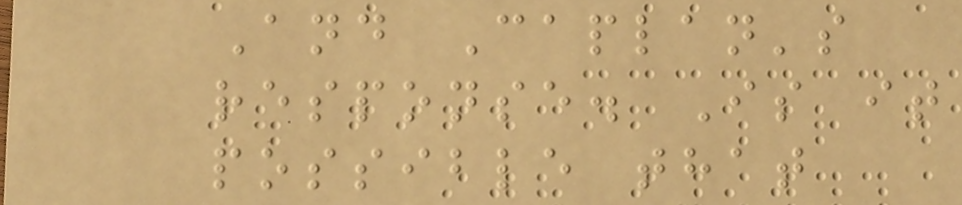And Caplan's
response. Is it
possible that
